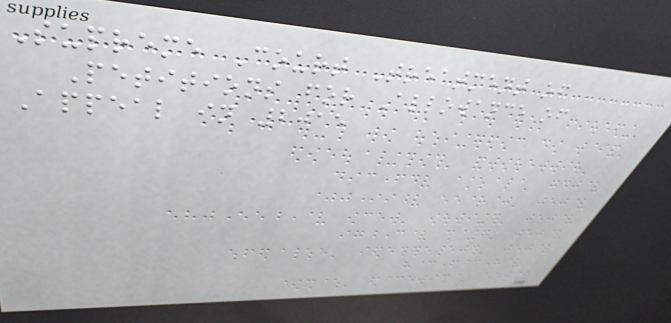Supreme Court Treatment of
Petitions for Allowance of
Appeal in 2015
